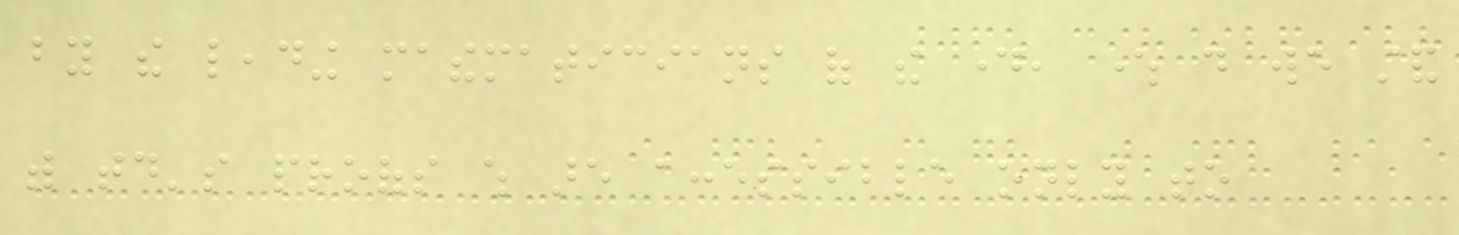by the leading mathematicians of the day, where do we stand
with today's proofs which are accessible only to
